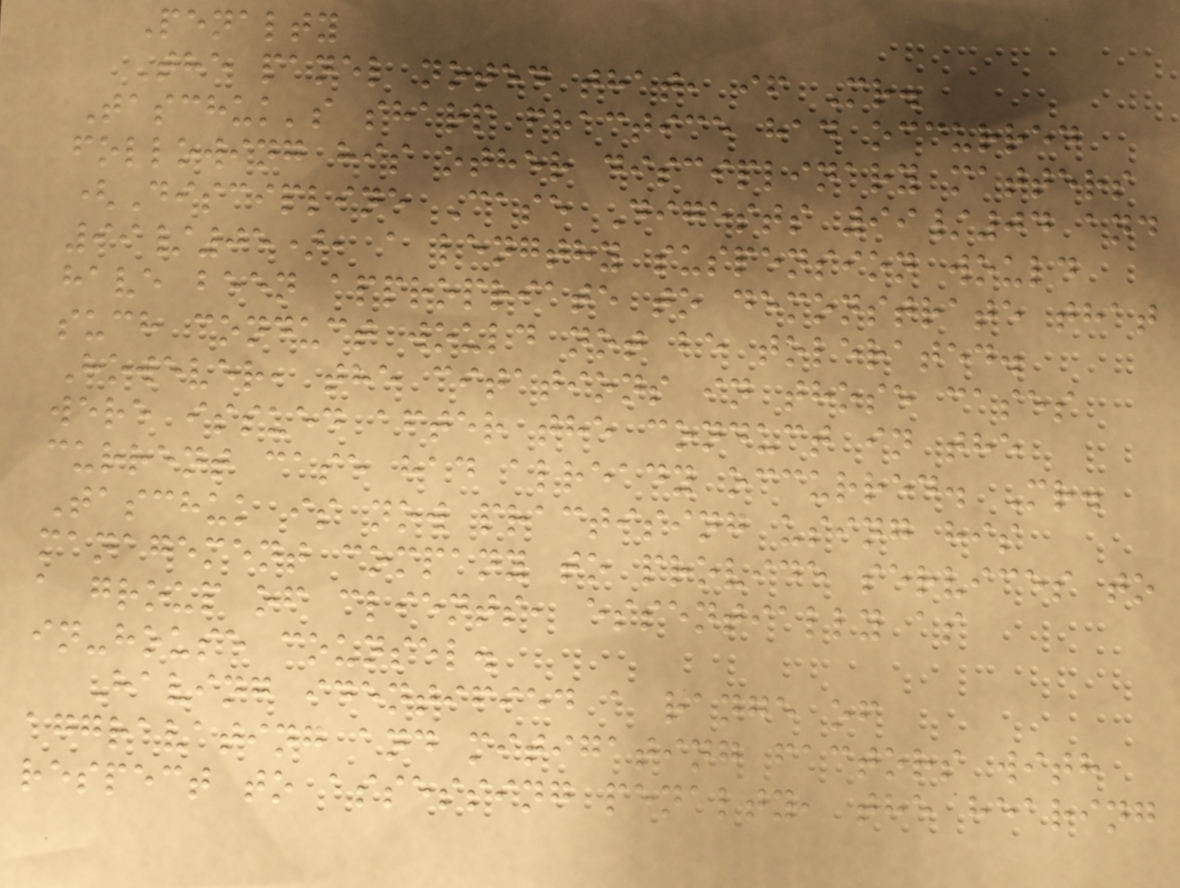Penalty
The panel noted that, if Mr.
Taschuk's sharp practice had occurred
following his other disciplinary matters
(Discipline Case Digests 99/04 and
99/05), a lengthy suspension would
have been appropriate to demonstrate that
such conduct would not be tolerated.
However, the citations in those cases
were issued after the conduct in the
current case had already occurred. Mr.
Taschuk is now practising using his
management company to provide services to
a group of clients, essentially as
in-house counsel.
Having identified a range of
aggravating and mitigating factors with
respect to assessing penalty, the hearing
